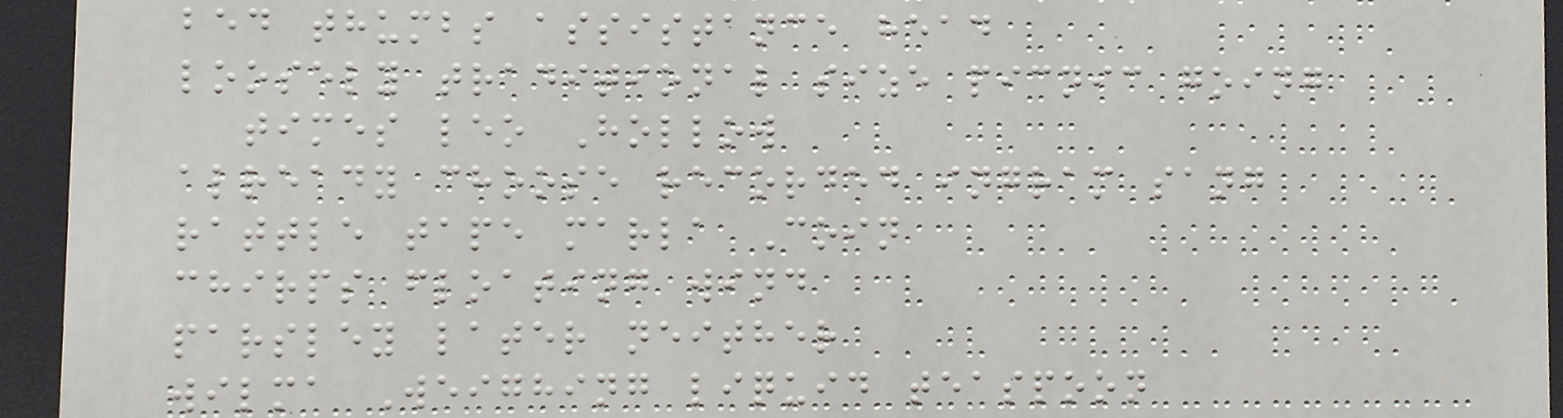bed thumbs assistance head
loosely traditional size picnic going
times leo Hollow
already choose recorded ingram sang
rattle tape marla Coin
chirps floating wind
parsley later neither
wilma Weighing liquid teaspoon
